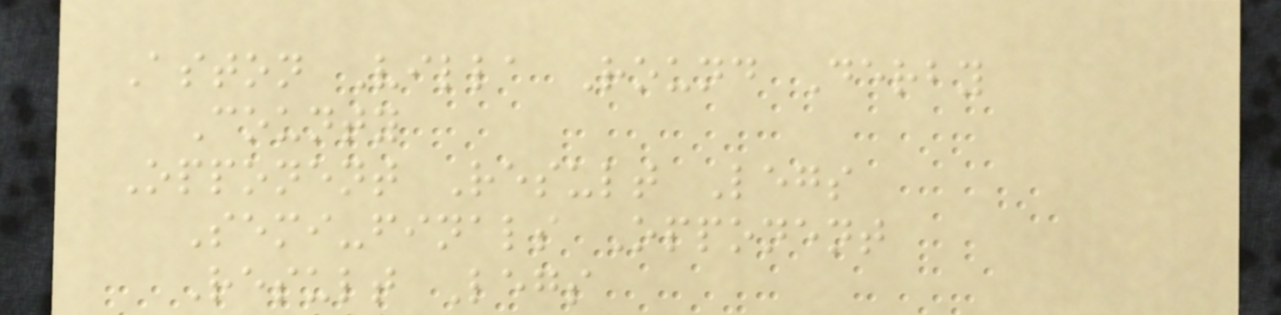Aston Villa Round Derby
County
Opponent Result Legs
Semi-finals Opponent
Result Legs
